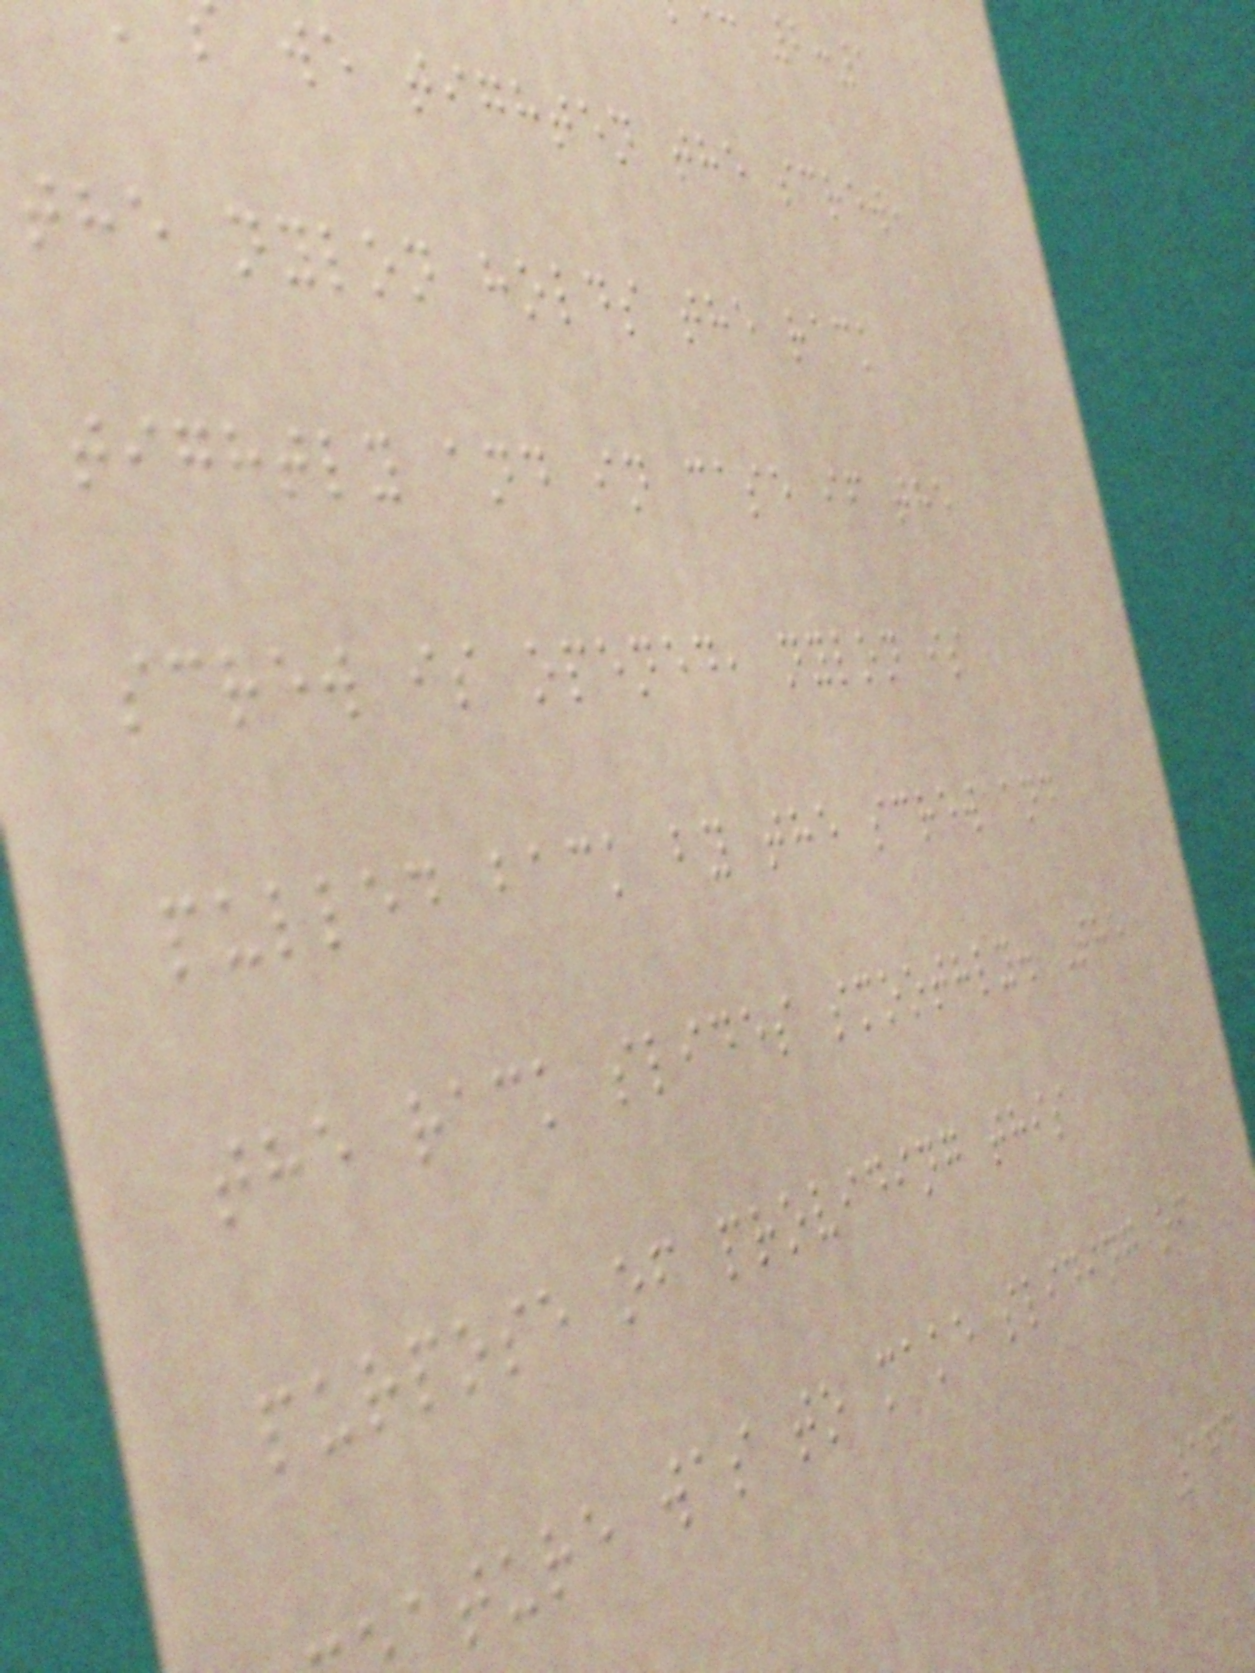we tighten the screw,
the nylon holds the rack
tightly and in case if the
screw is opened, nylon is
pulled back by the screw and
the rack slides smoothly. The
purpose of providing this
ature was to make sliding of
174
